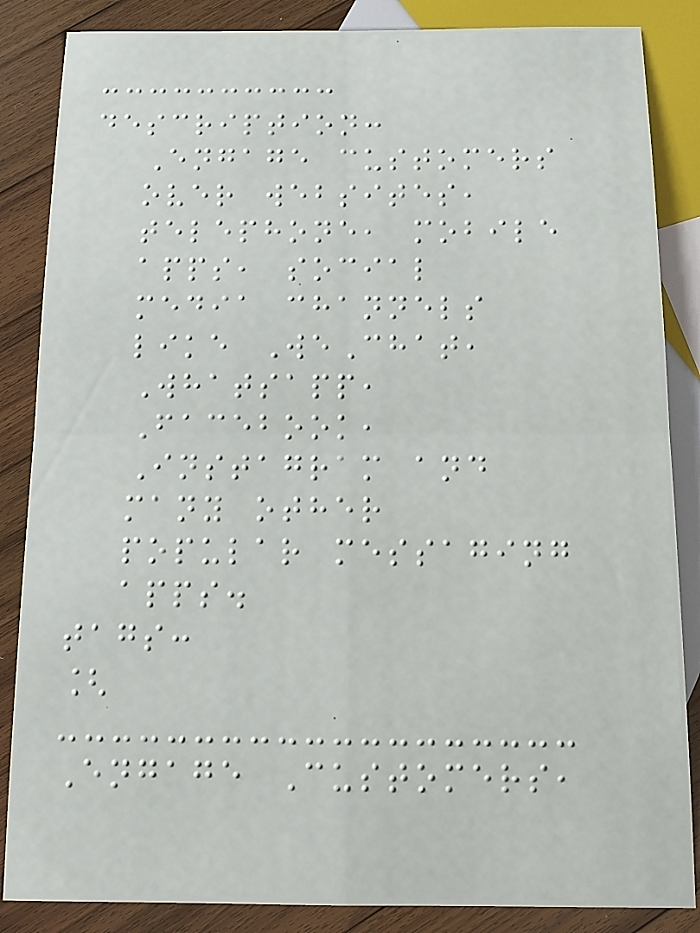description:
Engage customers
over websites,
telephone, mobile
apps, social
media channels
like WeChat,
Whatsapp,
Facebook,
Instagram and
many other
popular messaging
apps.
tags:
[
Engage Customers,
